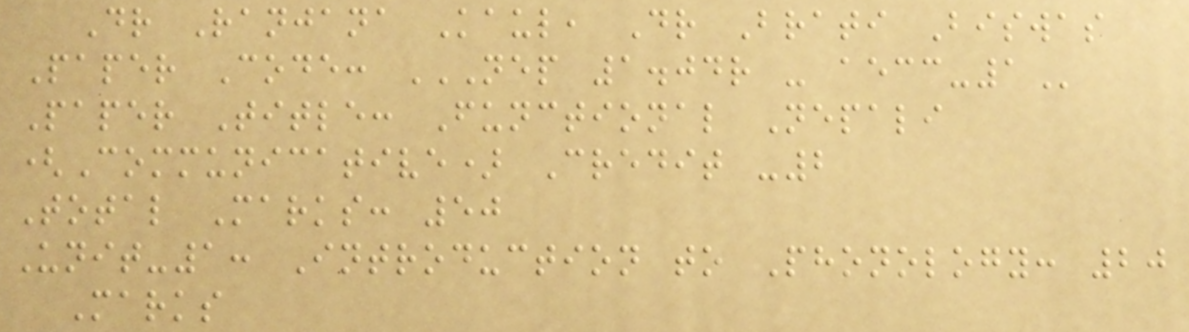Dr Ranjana Kaul, Dr Brati Biswas
Paper Code: NEP 1.04R - AECC-1
Paper Title: Functional Nepali
(Communicative) Credit -2
Total Marks: 50
Unit-1: Introduction to Phonology: 20
Marks
